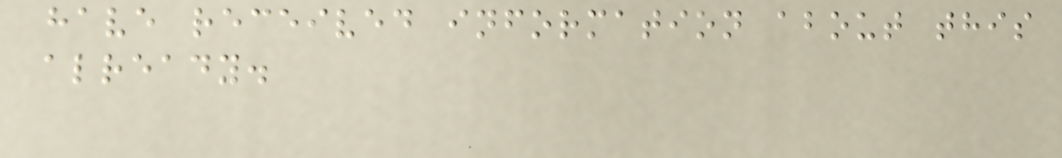have received information about this
already.
